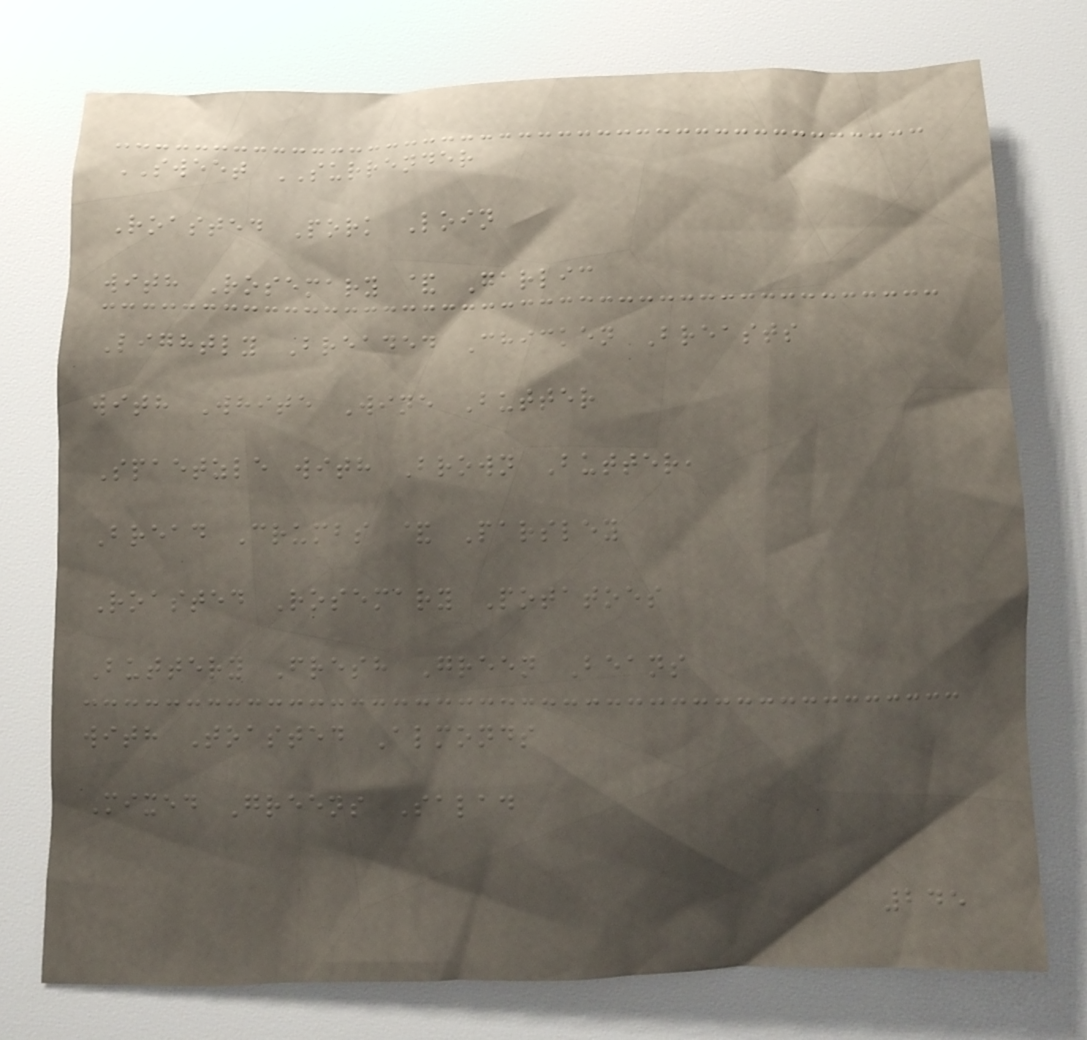SWEET SURRENDER
Roasted Pork Loin
with Rosemary & Garlic
Lightly Breaded Chicken Breasts
with White Wine Butter
Spaetzle with Brown Butter,
Bread Crumbs & Parsley
Roasted Rosemary Potatoes
Buttery Fresh Green Beans
with Toasted Almonds
Mixed Greens Salad
245
